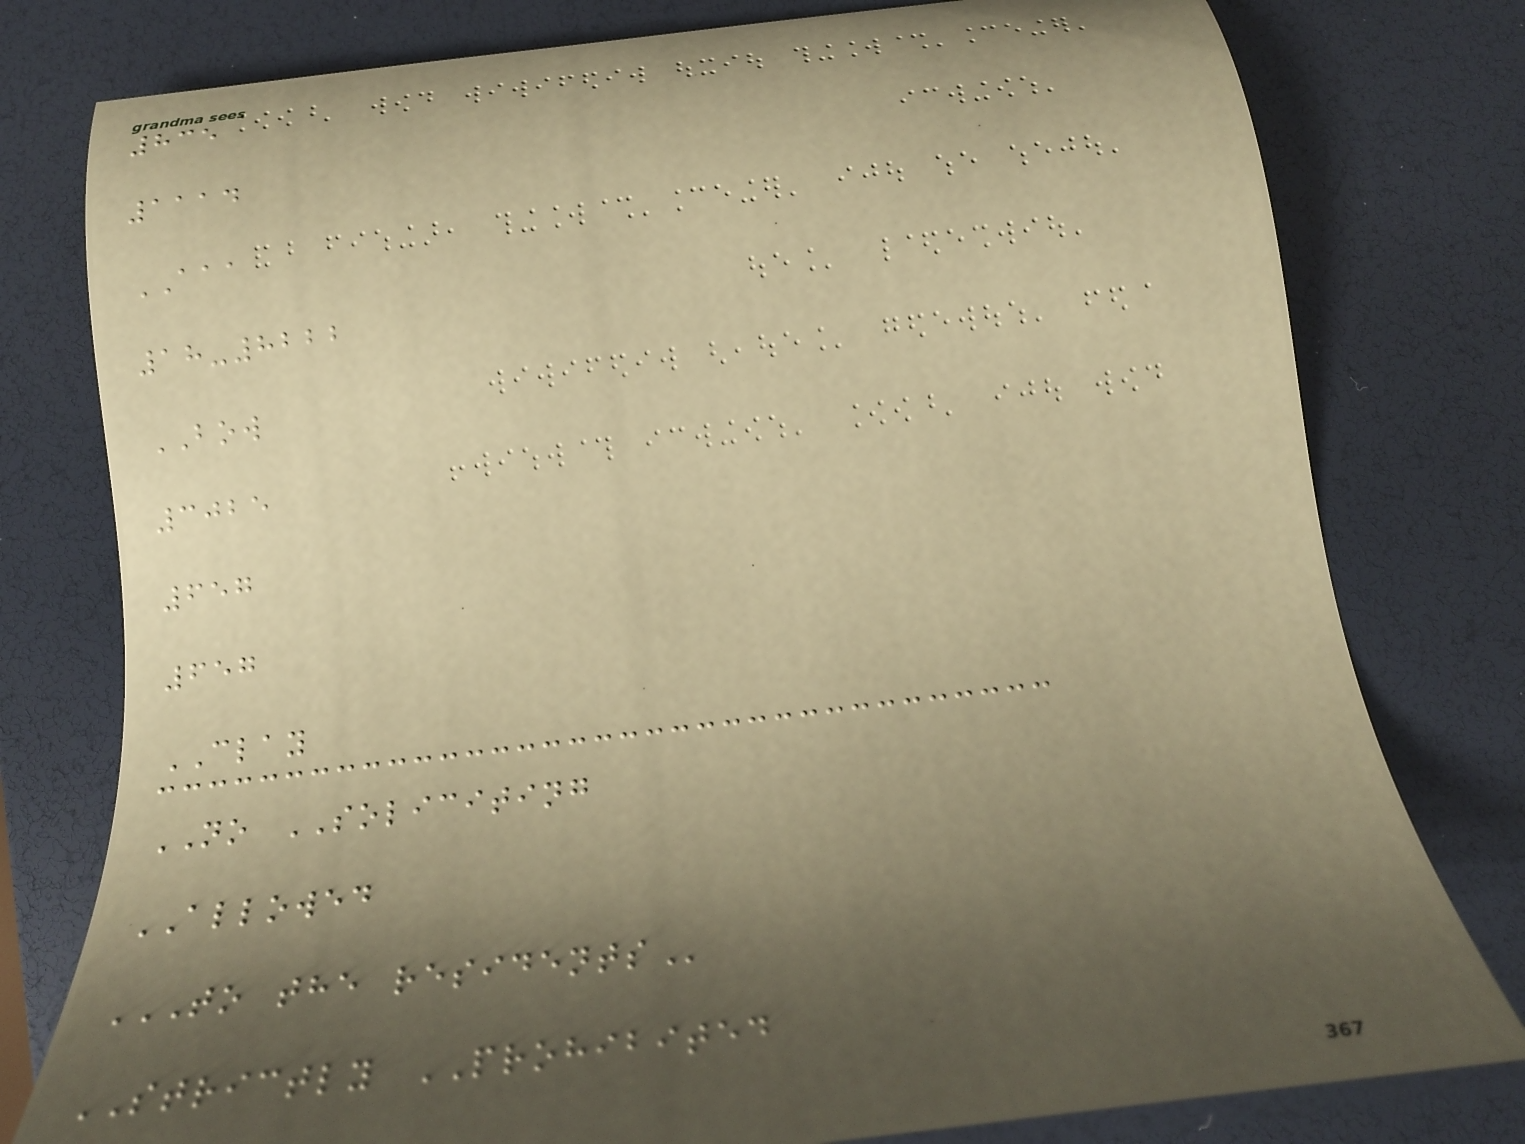835
1114
AAA
18-8222
BOW
3025
657
657
CLAY
NO SOLICITING
ALLOWED
TO THE RESIDENTS
STRICTLY PROHIBITED
